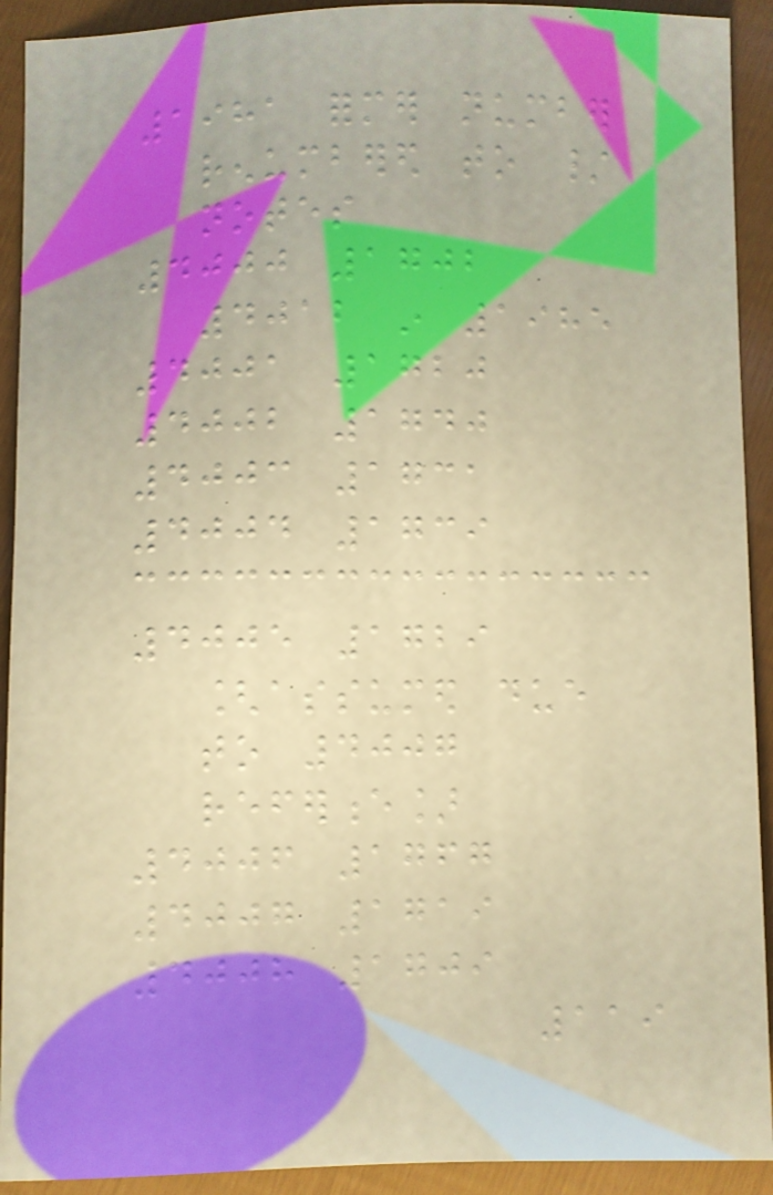1981 former number
renumbered to /
notes
4000 1702
4012 in 1985
4001 1720
4002 1740
4003 1731
4004 1739
4005 1729
[assumed due
to 4007
reference]
4006 1767
4007 1719
4008 1709
119
